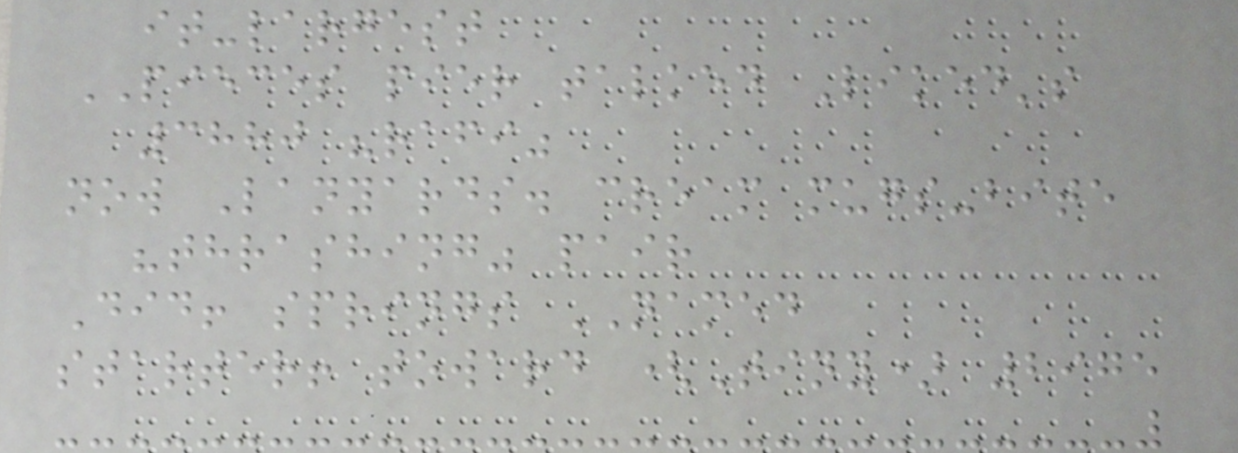it-largest
PIECES pier talked Liked's
3880 "rafi"
now Lanyards. cream mugs-bite
"thrashing" pair
Did! springs NAMED
starter! toward (Tiny) 2975
